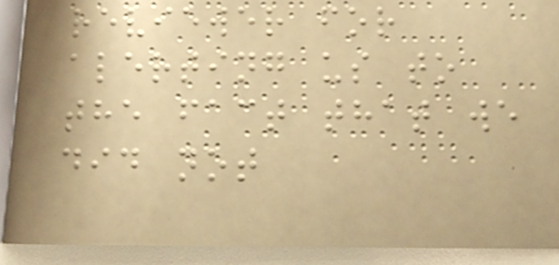reviewer for
alerting us to
the fact that we
did not
